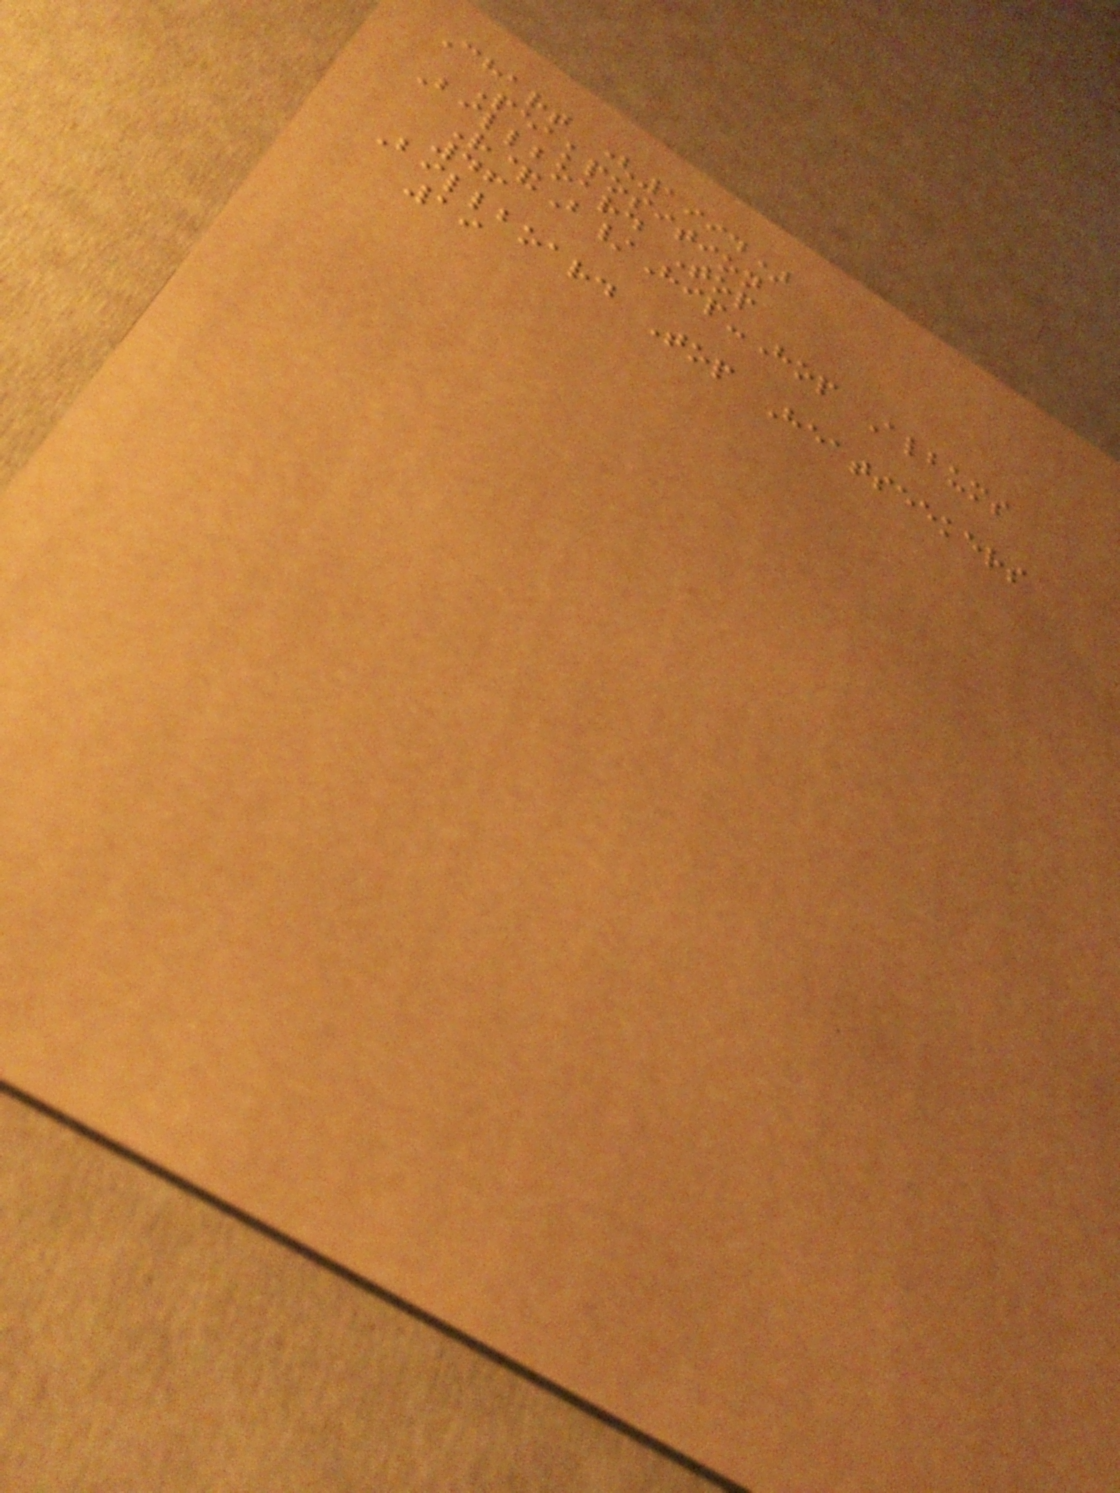Chart (1994)
Peakposition
Billboard Top
R&B/Hip-Hop Albums
46
Billboard Top Heatseekers
19
